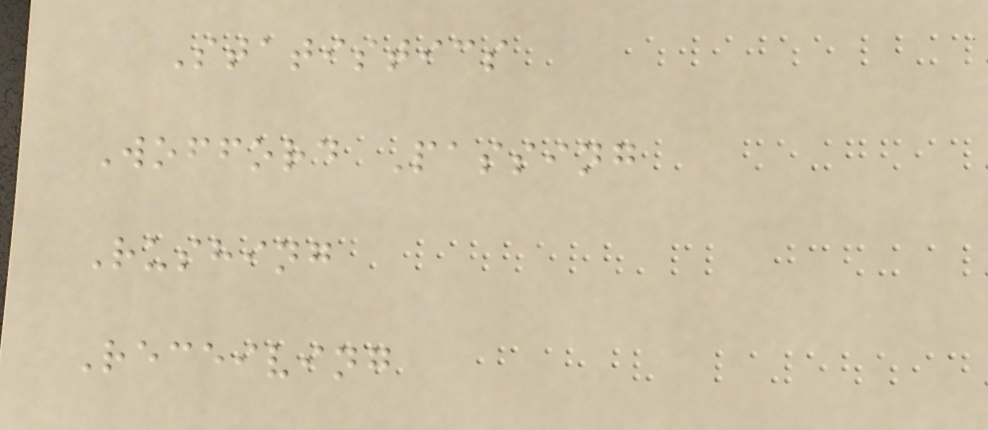Statistics
Wofford Passing
Rushing
Receiving
